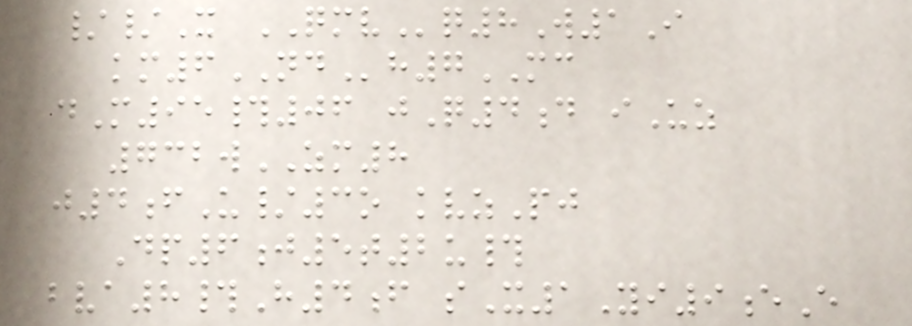//X QMVq8W1I
km6NDh7MC
dM95#06 jQ4d iUz
732wZM8
j4fU/3o kvzPj
Dp6j5t2u#
bva8#H4f sX1Yi9eE
